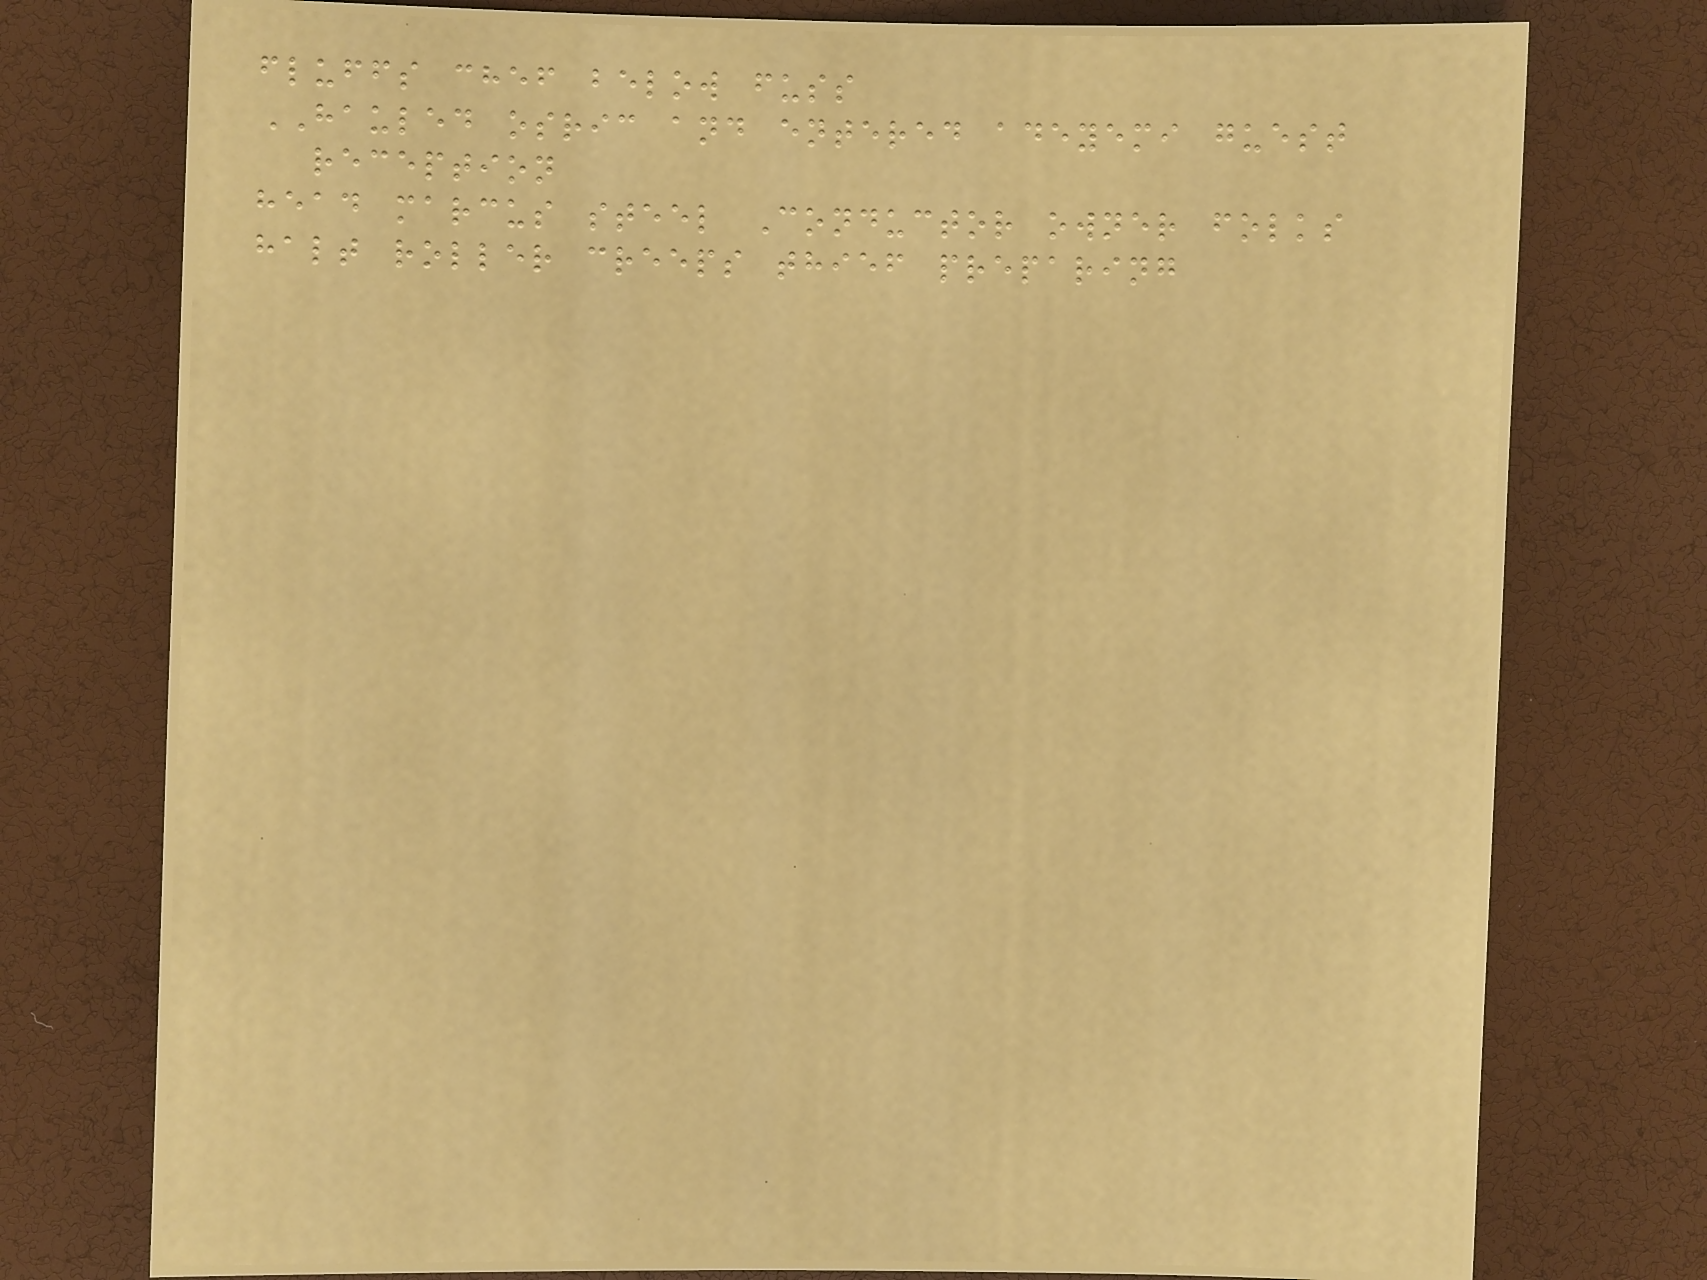fluffs chef below fuss
HAULED osric and entered adeyemi guest
reception
head marcus steel Conductor owner folks
halt roller creeps thief preparing
